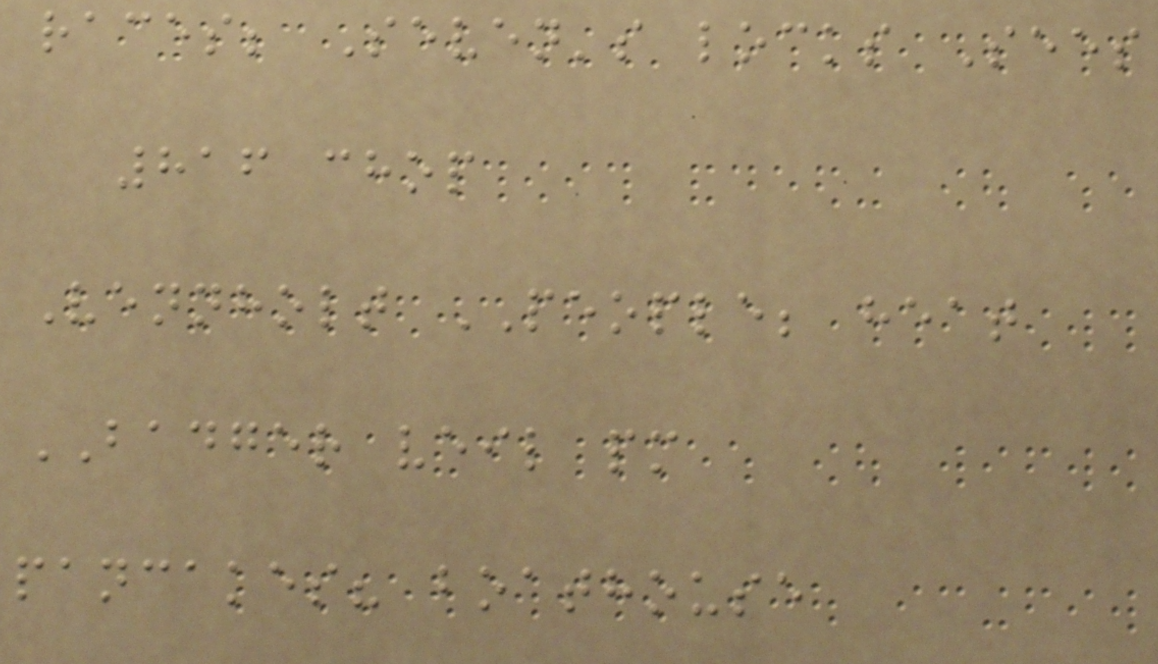races; Seven's locks Sees
816 chop
Vennholt PEOPLE; heat
BADGER veil pm
pancakes? boathouse
